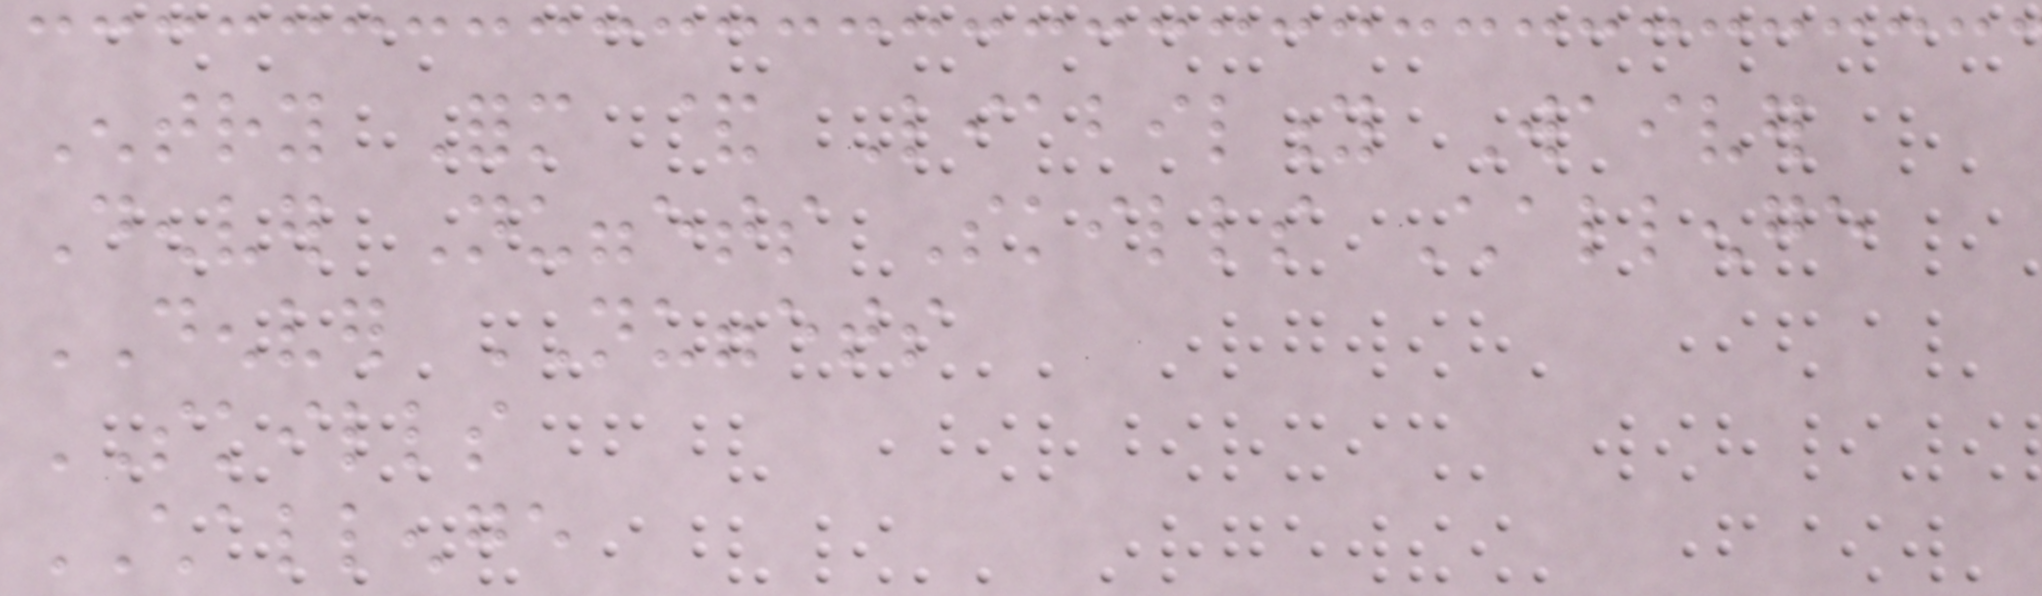Entry Form & Liability Waiver
Denver Nuggets Skills Challenge
DENVER NUGGETS
SKILLS
CHALLENGE
